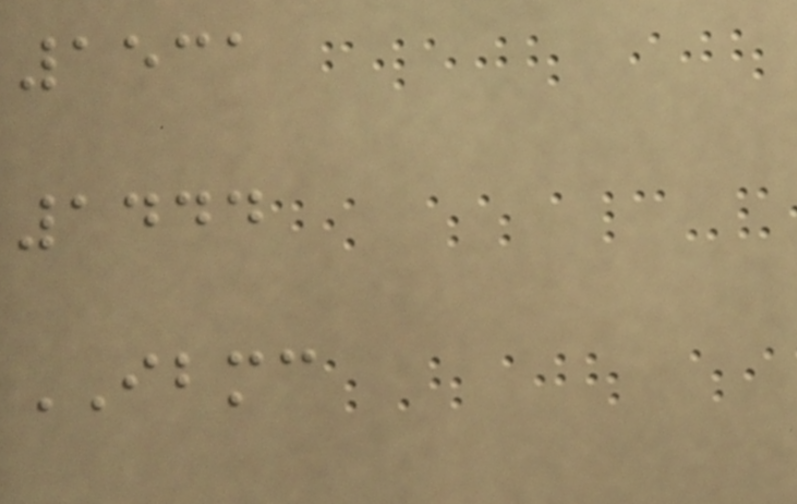1531
1444
IBMC
